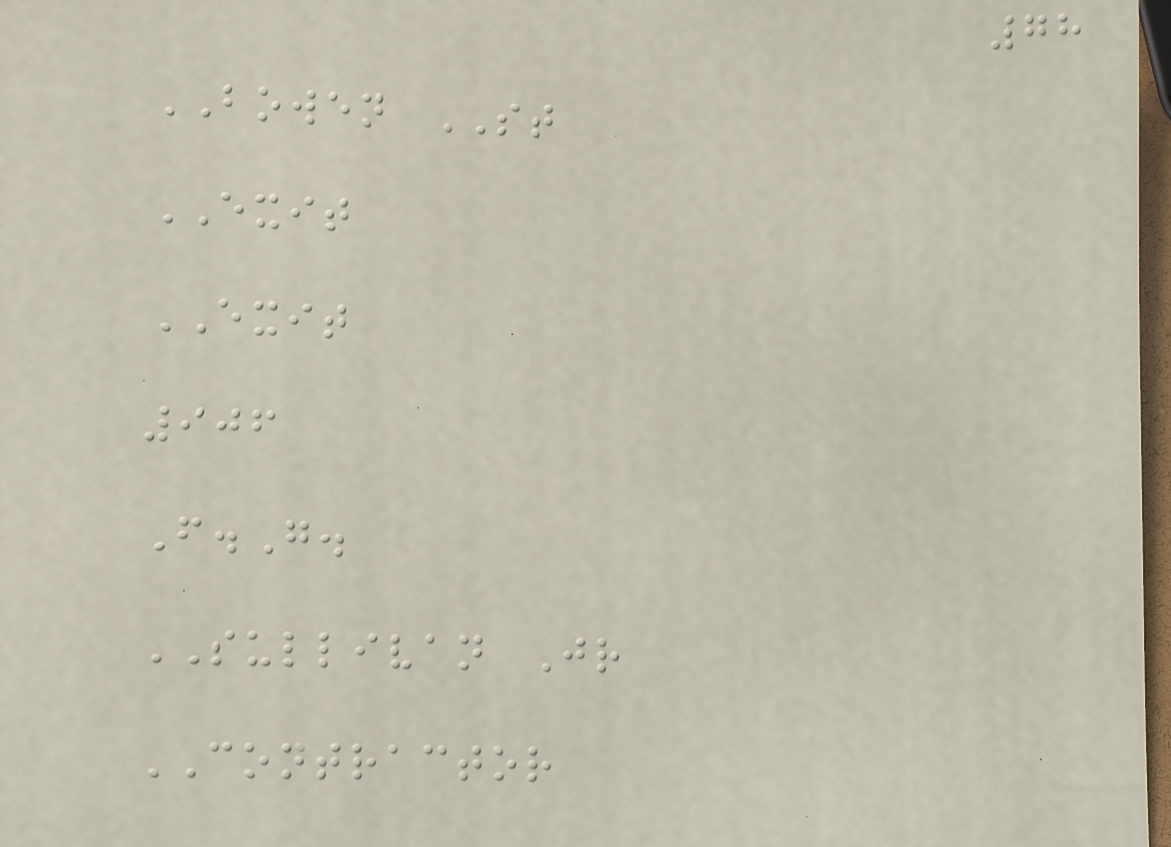78
BOWEN ST
EXIT
EXIT
906
F.G.
SULLIVAN Jr
CONTRACTOR
